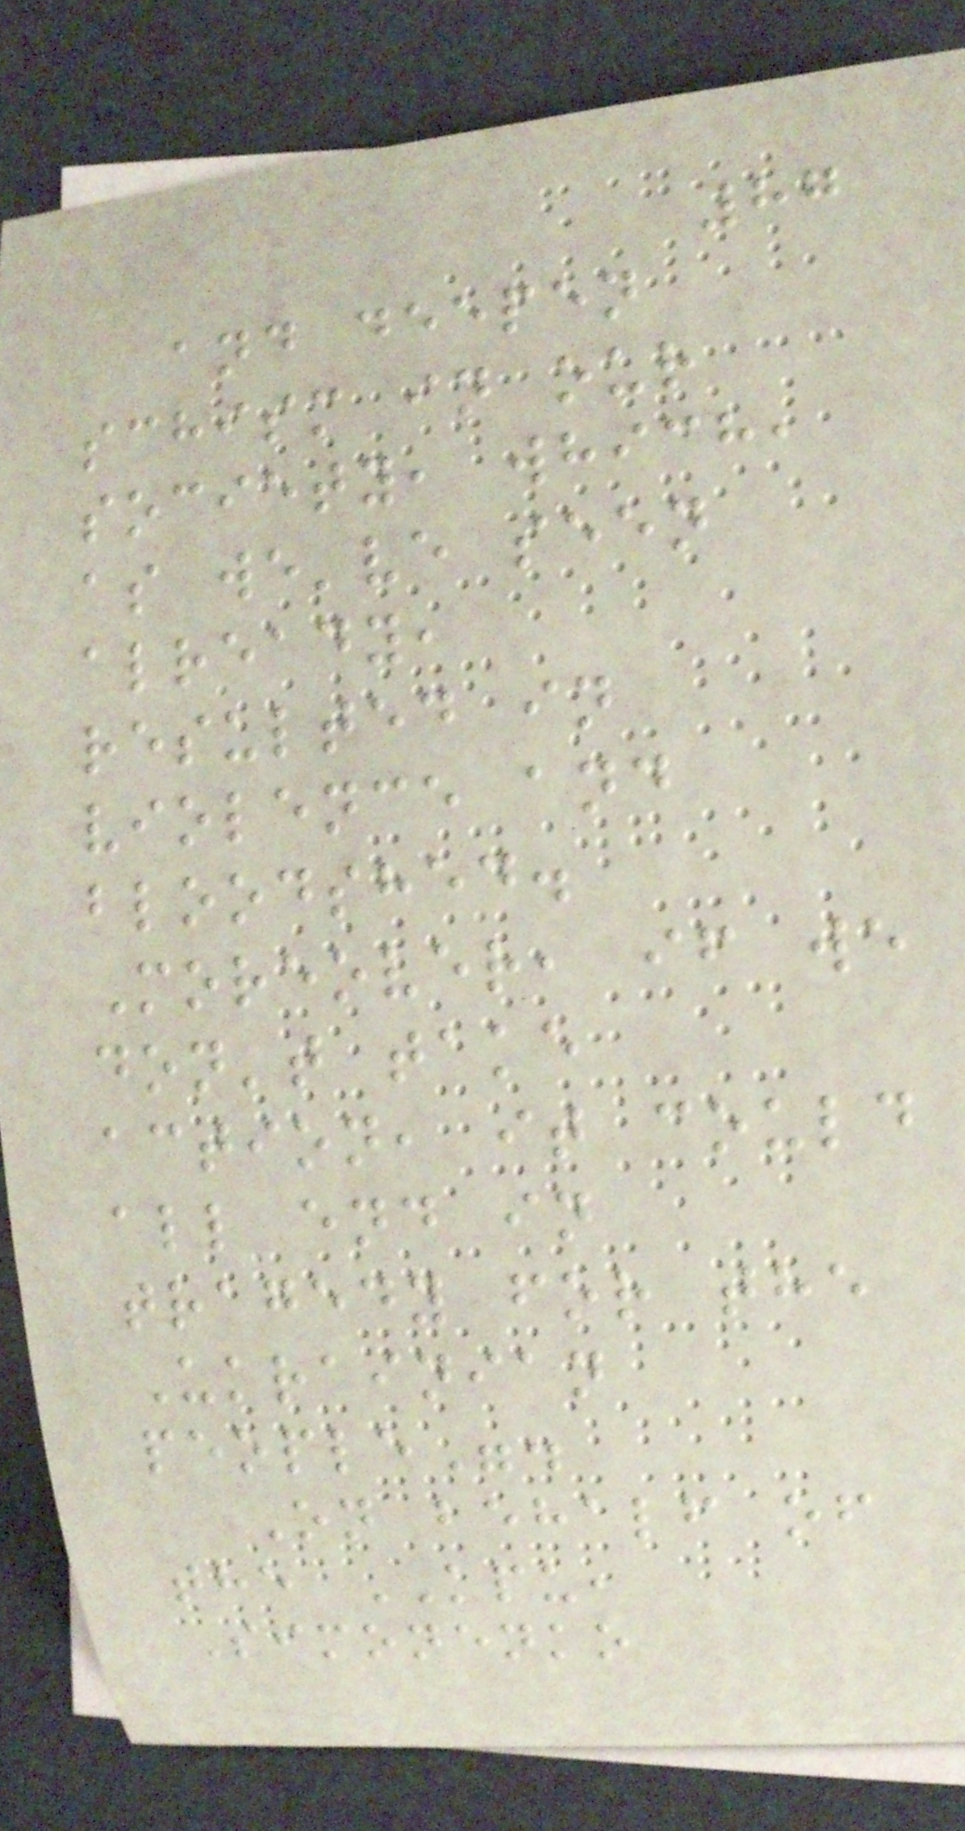87
and deepen
schism in our
society, which,
as we've seen
already,
resulted in
violence and
bloodshed.
Moreover, if we
don't take
action, it could
all end in
tragedy for the
Ukrainian
people".
On behalf of
the KPU,
Simonenko
